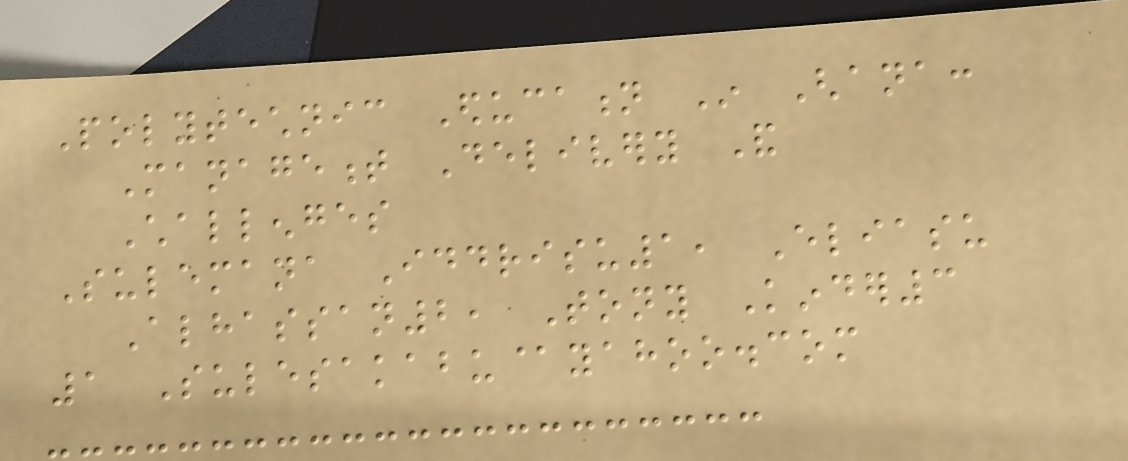Polytechnic Education In Ghana:
Management Delivery And
Challenges
Sulemana Iddrisu1, Eliasu
Alhassan2, Tony Kinder3
1 Sulesakabu@yahoo.com
